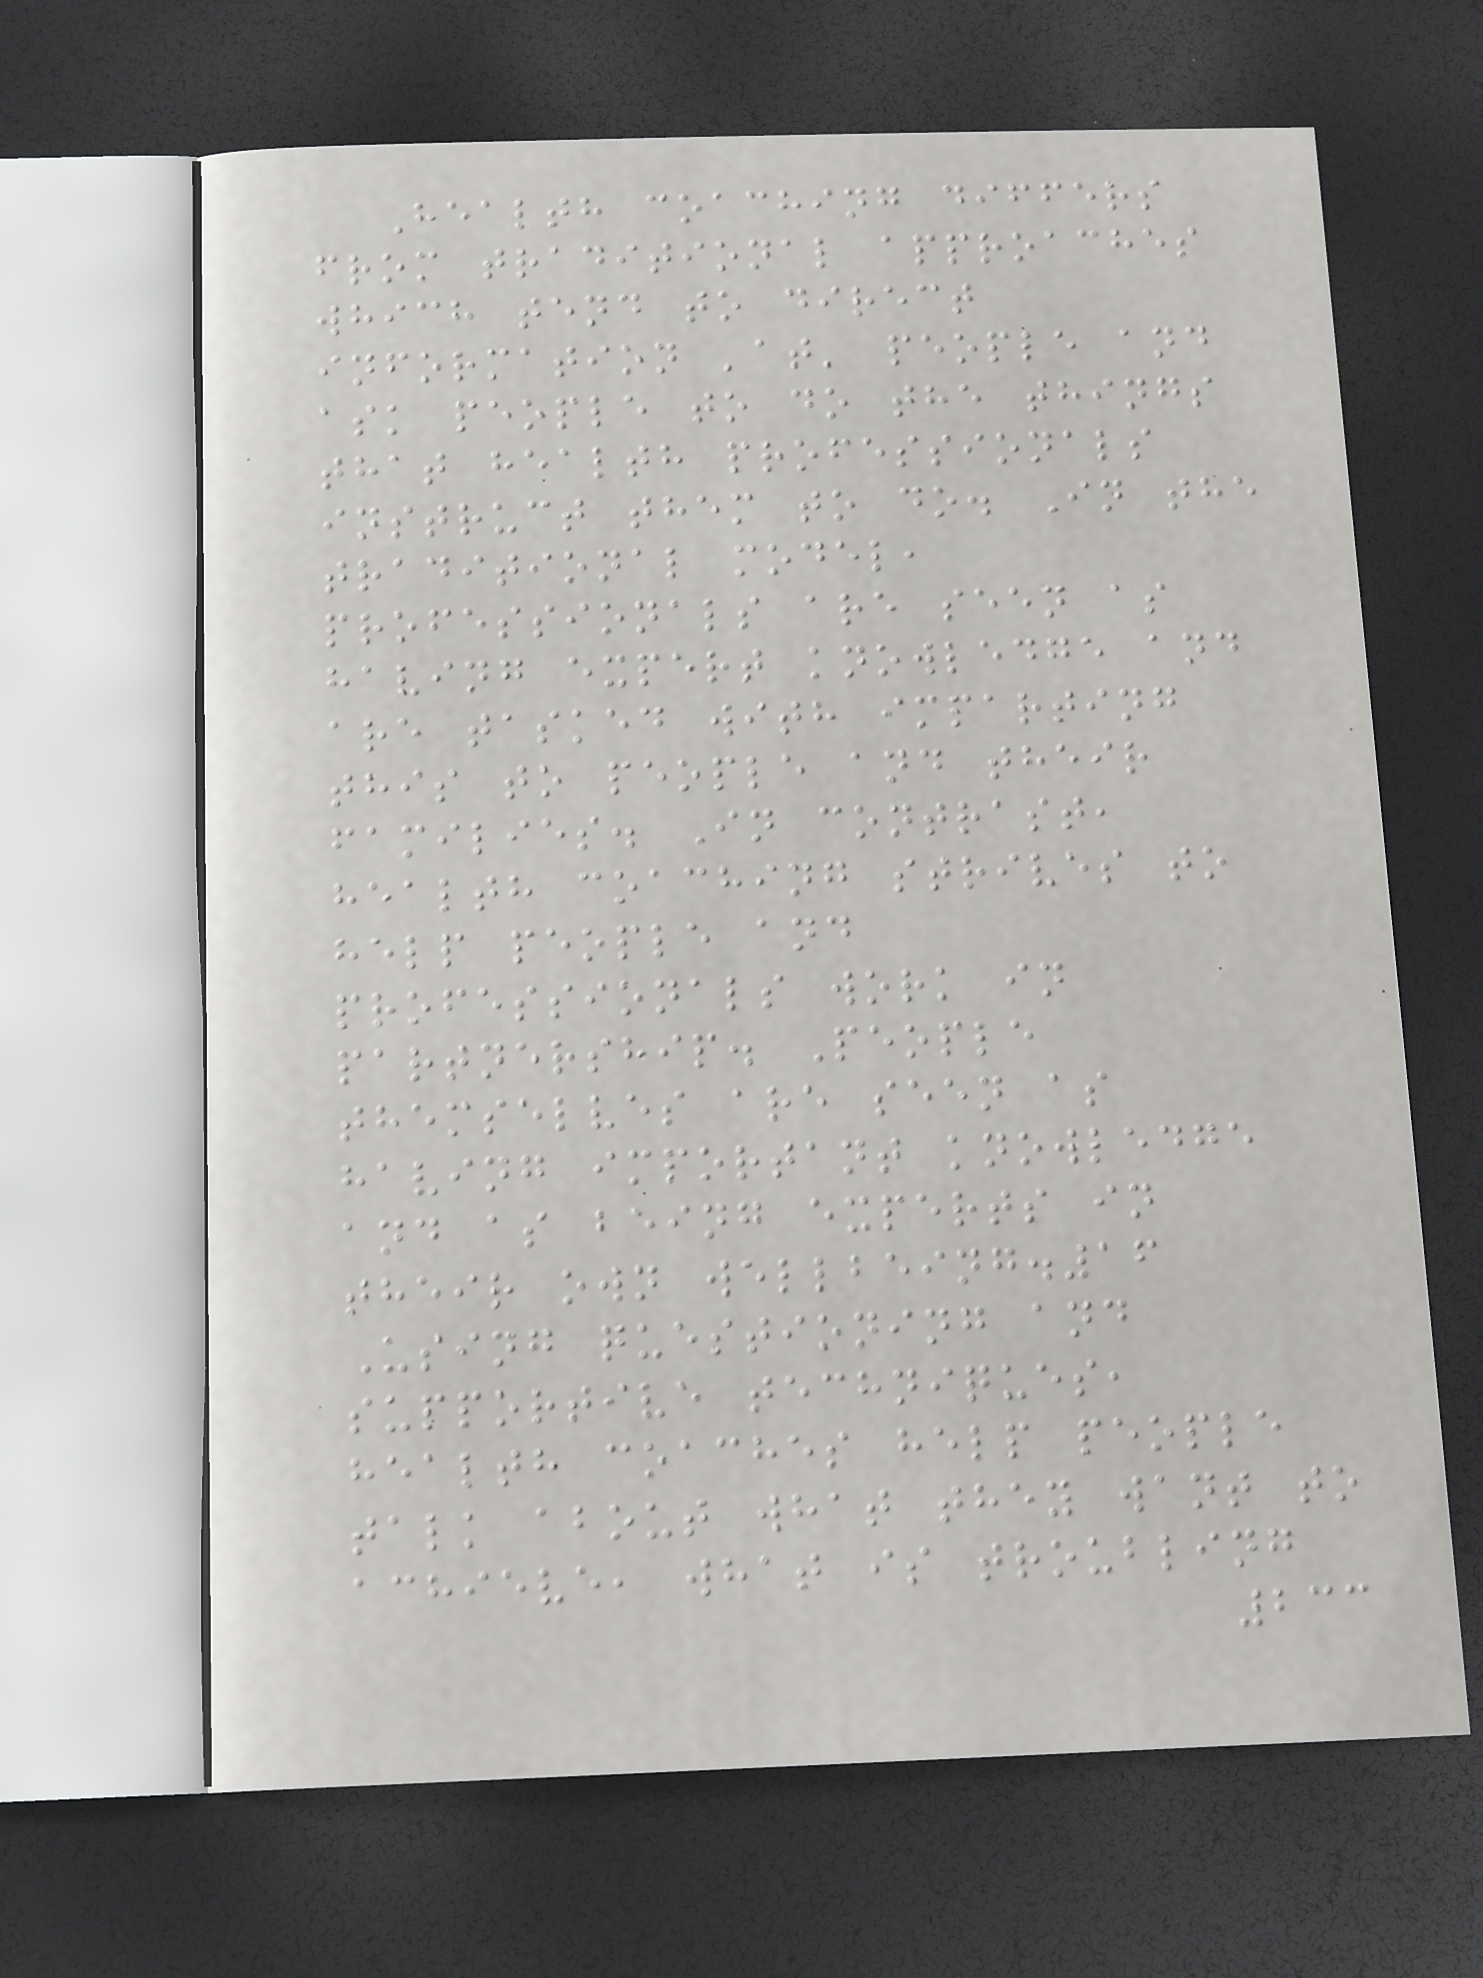Health coaching differs
from traditional approaches
which tend to direct
information 'at' people and
ask people to do the things
that health professionals
instruct them to do. In the
traditional model,
professionals are seen as
having expert knowledge and
are tasked with imparting
this to people and their
families. In contrast,
health coaching strives to
help people and
professionals work in
partnership. People
themselves are seen as
having important knowledge
and as being experts in
their own wellbeing.16
Using questioning and
supportive techniques,
health coaches help people
talk about what they want to
achieve, what is troubling
233
